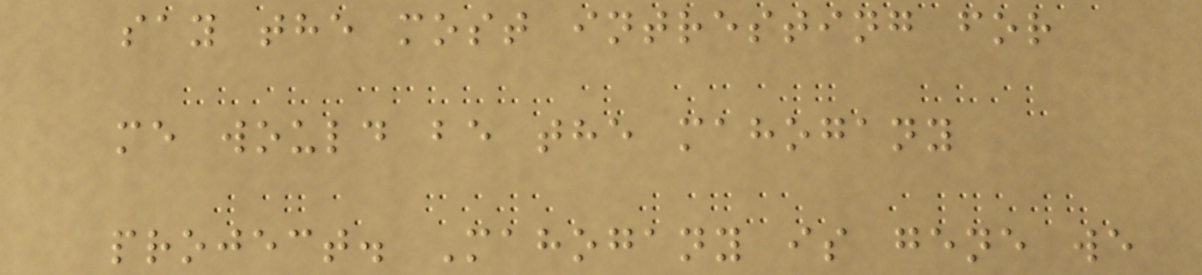say the most intresting for
me would be the mahogany
project. Mahogany is gene we
